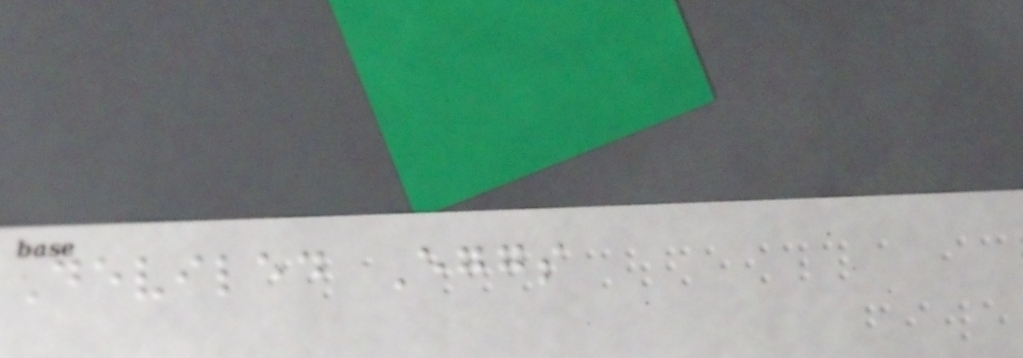Deviled Eggs
